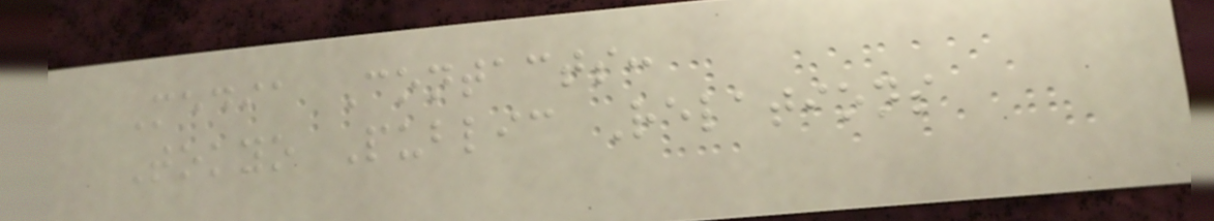Media Contacts:
Tokyo Public Relations
